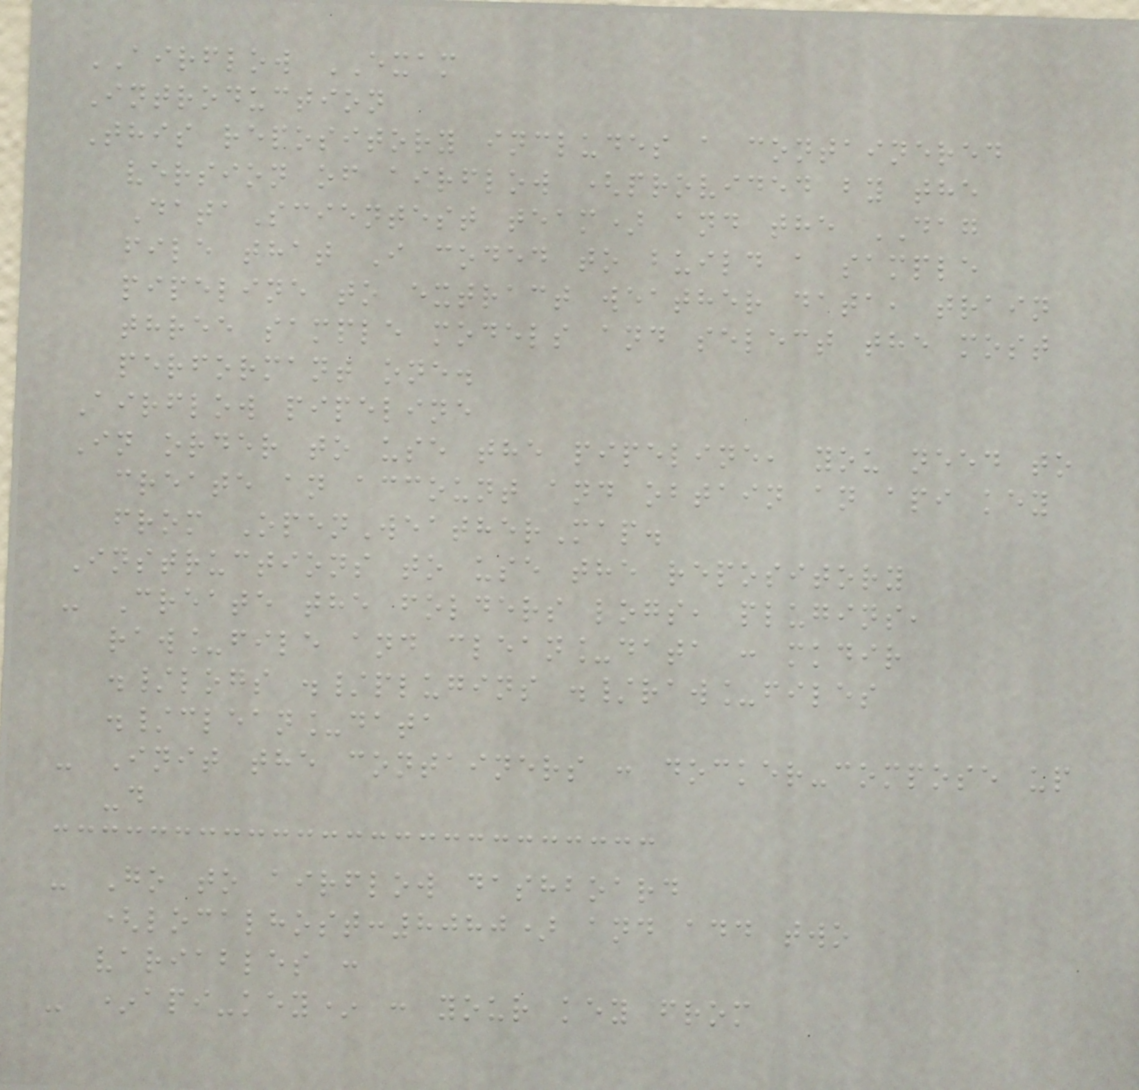AIRFLOW EXAM
Introduction
This repository includes a containered
version of airflow (provided by the
DataScientest team) and the DAG
file that I coded to build a sample
pipeline to extract weather data, train
three sample models and select the most
performant one.
Airflow pipeline
In order to use the pipeline, you need to
create an account and obtain an api key
from OpenWeatherMap.
Instructions to use the repository
- Create the folders logs, plugins,
raw_file and clean_data : mkdir
./logs ./plugins ./raw_files
./clean_data
- Init the containers : docker-compose up
-d
- Go to airflow dashboard
(localhost:8080) and add two
variables :
- *api-key* : your key from
